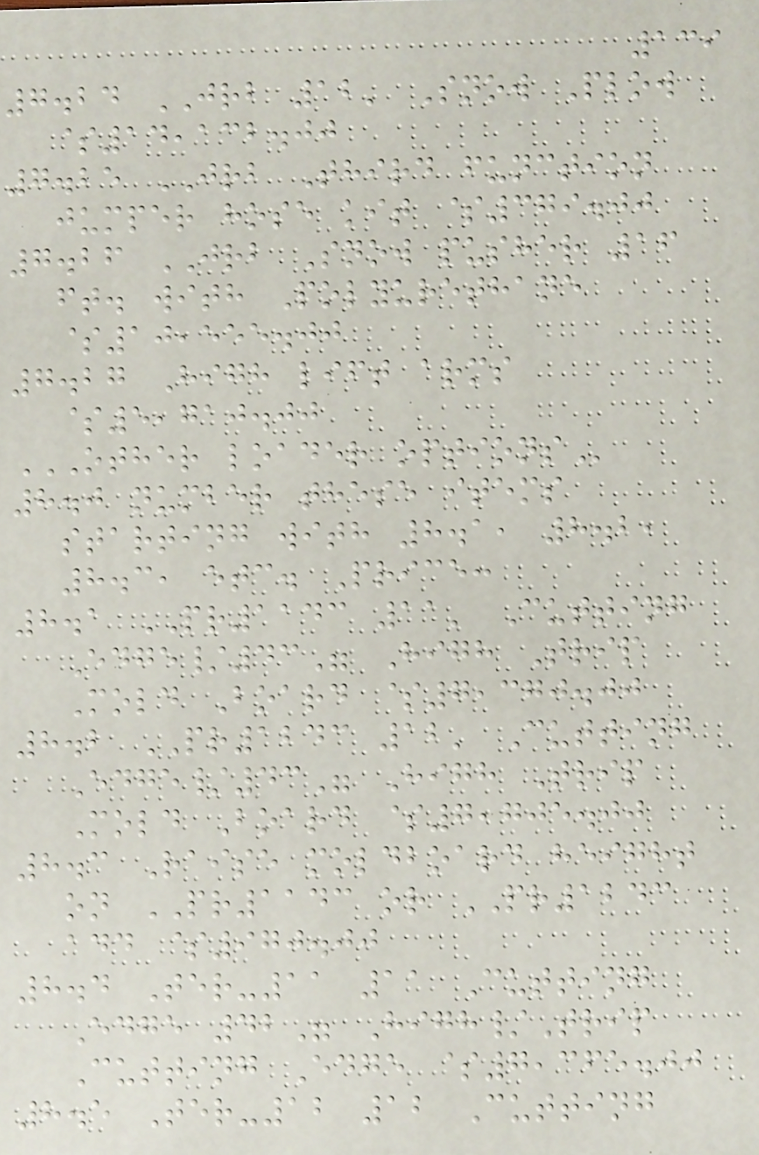139
7.24 JRB 12' Snow Plow
$14,132.00
7.25 JRB Third function
jumper hose kit $379.00
7.26 JRB Snow pusher 16
ft. with Polyurethane
$10,555.00
7.27 High lift arms
$5,710.00
OTHER LOADER OPTIONS
8.0 number these items
starting with 8.1, 8.2,
8.3, etc. Price:
8.1 PR1143 11' Cutting
Edge/43" High Trip
Mold Board $7,370.00
8.2 PR1243 12' Cutting
Edge/43" High Trip
Mold Board $7,705.00
8.3 Raise moldboard height
on PR1143 or PR1243
add $970.00
8.4 Ter-11 11 Cutting
Edge 42" High/Trip
Cutting Edge $7,365.00
8.5 Ter-12 12 Cutting
